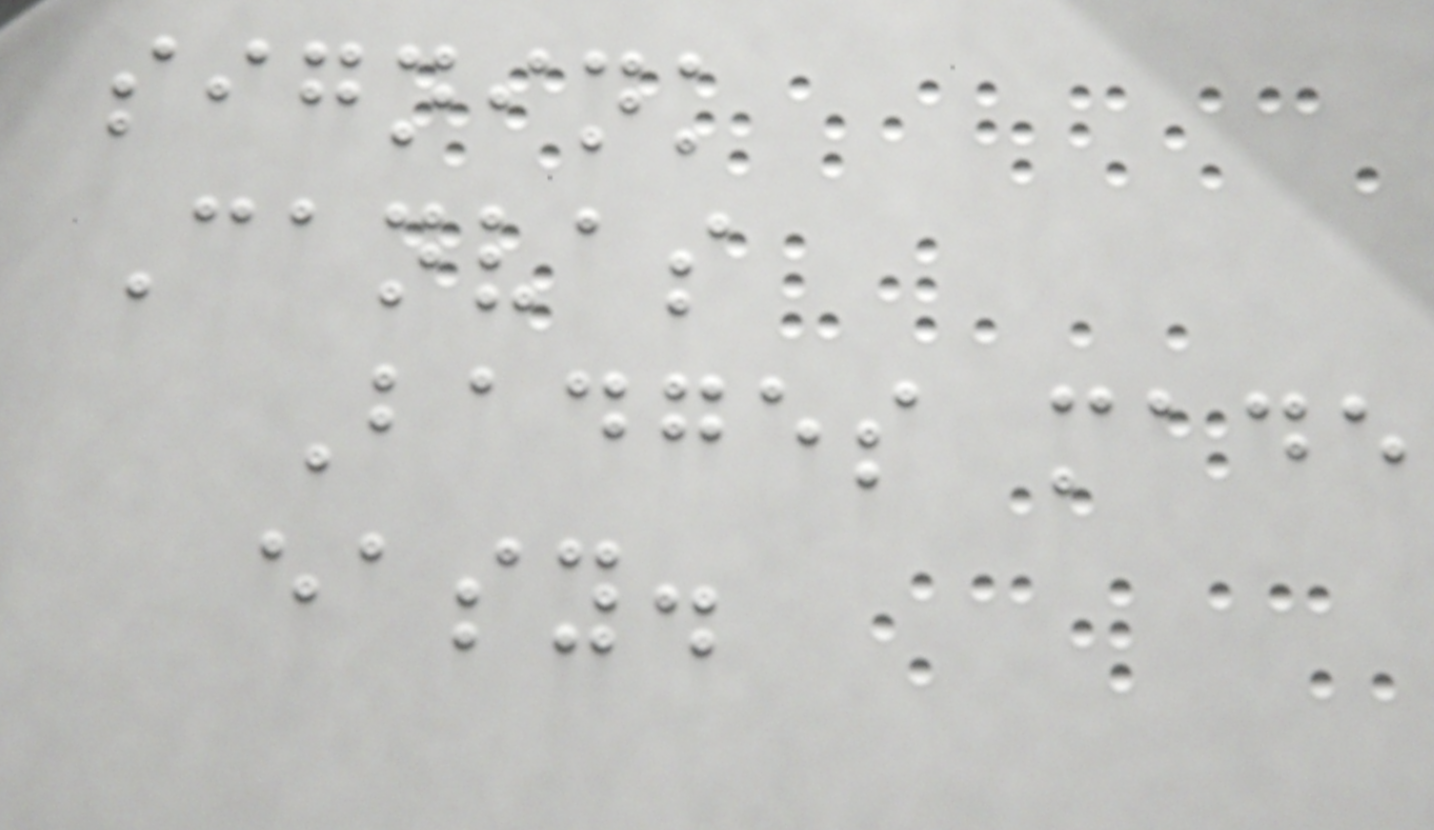signink
Canvas
Badges made
easy.
